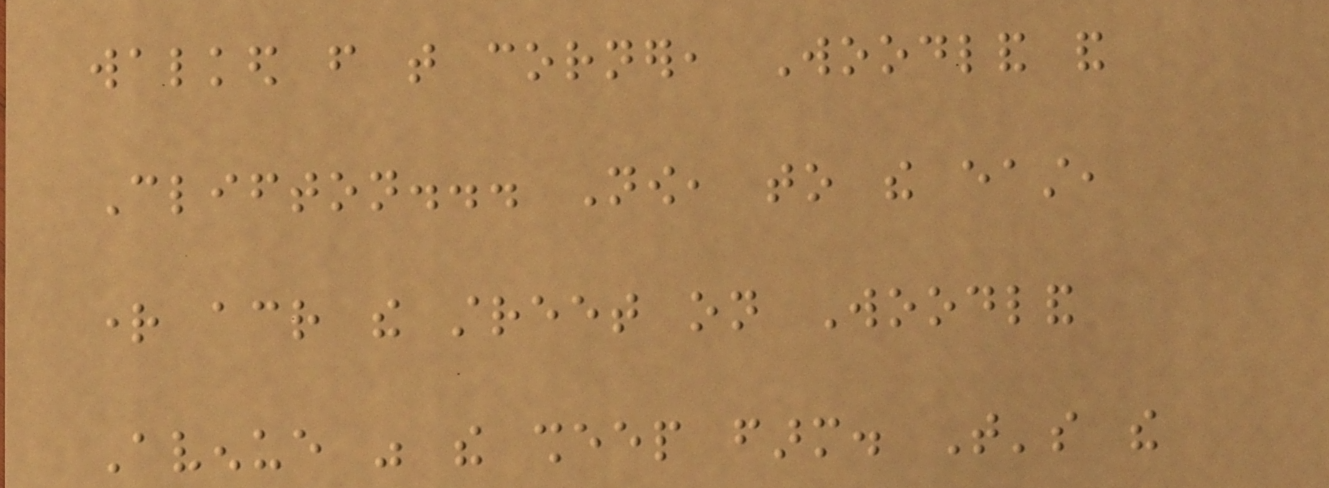walked from that corner, Woodland and
Clifton... Now, to the east,
right across the street on Woodland
Avenue was the sheep farm. That's the
